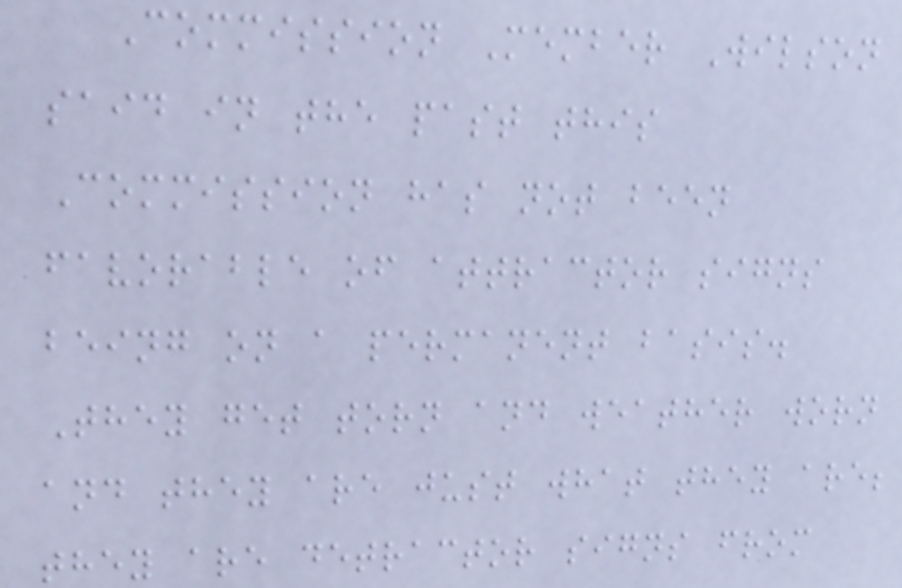Commission Member Wilson
said in the past this
Commission has not been
favorable of attractor signs
being on a permanent basis.
They get torn and weather worn
and they are just what they are;
they are detractor signs from
